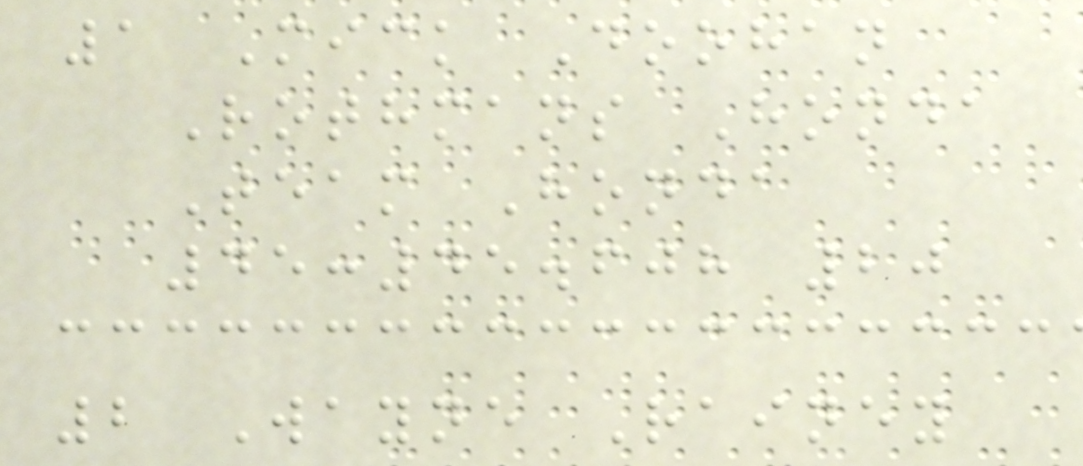1 Mick Doohan
Rothmans Honda
Team Honda
45:45.608 20
2 Wayne Rainey
